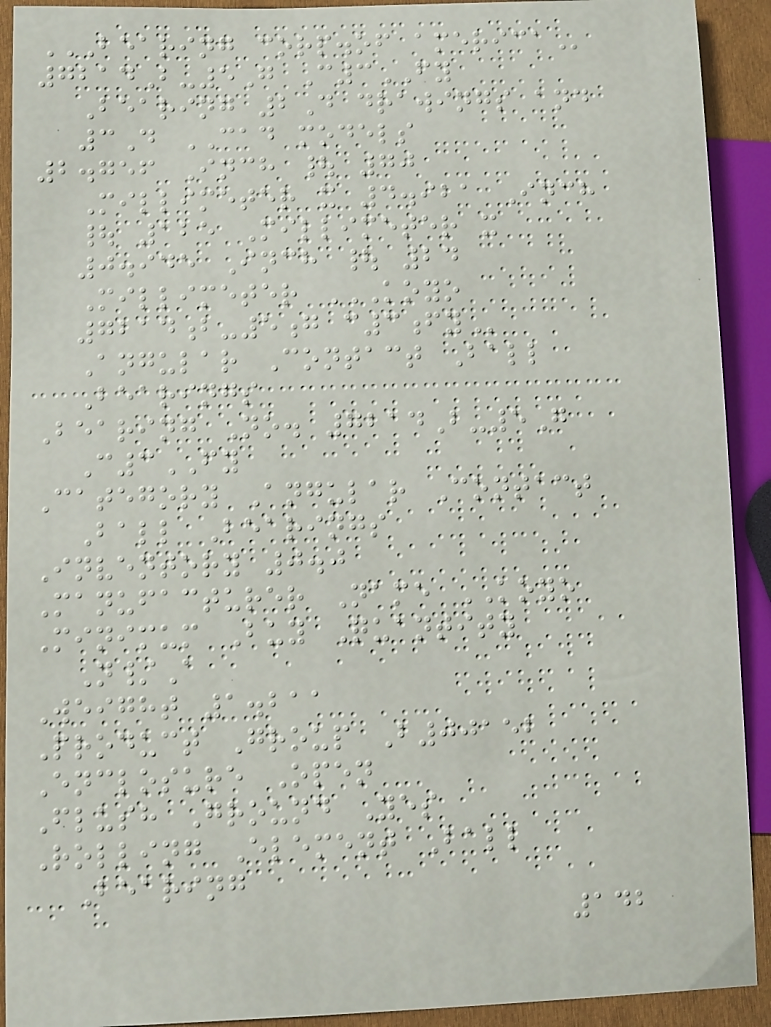BEARING CORP.OF AMERICA
7214B-5G C3FY
Bearing 2D drawings and
3D CAD models
2.756 Inch | 70
Millimeter x 4.921 Inch
| 125 Millimeter x
0.945 Inch | 24
Millimeter KOYO
7214B-5G C3FY
Angular Contact Ball
Bearings
Bearing No. 7214B-5G
C3FY
Category Angular Contact
Ball Bearings
Inventory 0.0
Manufacturer Name KOYO
Minimum Buy Quantity
N/A
Weight 1.211
Product Group B00152
Enclosure Open
Flush Ground Yes
Rolling Element Ball
Bearing
142
